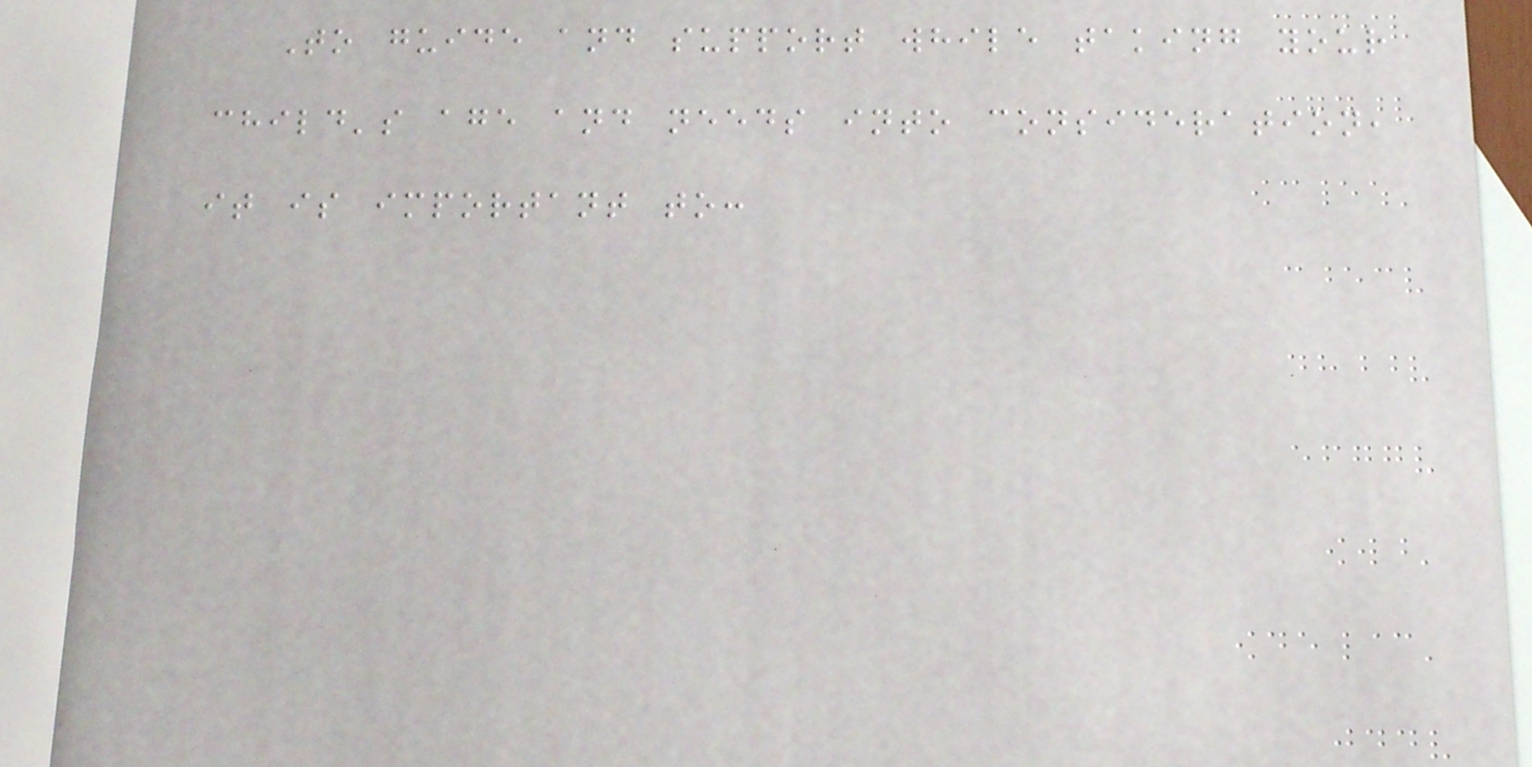To guide and support while taking your
child's age and needs into consideration,
it is important to:
